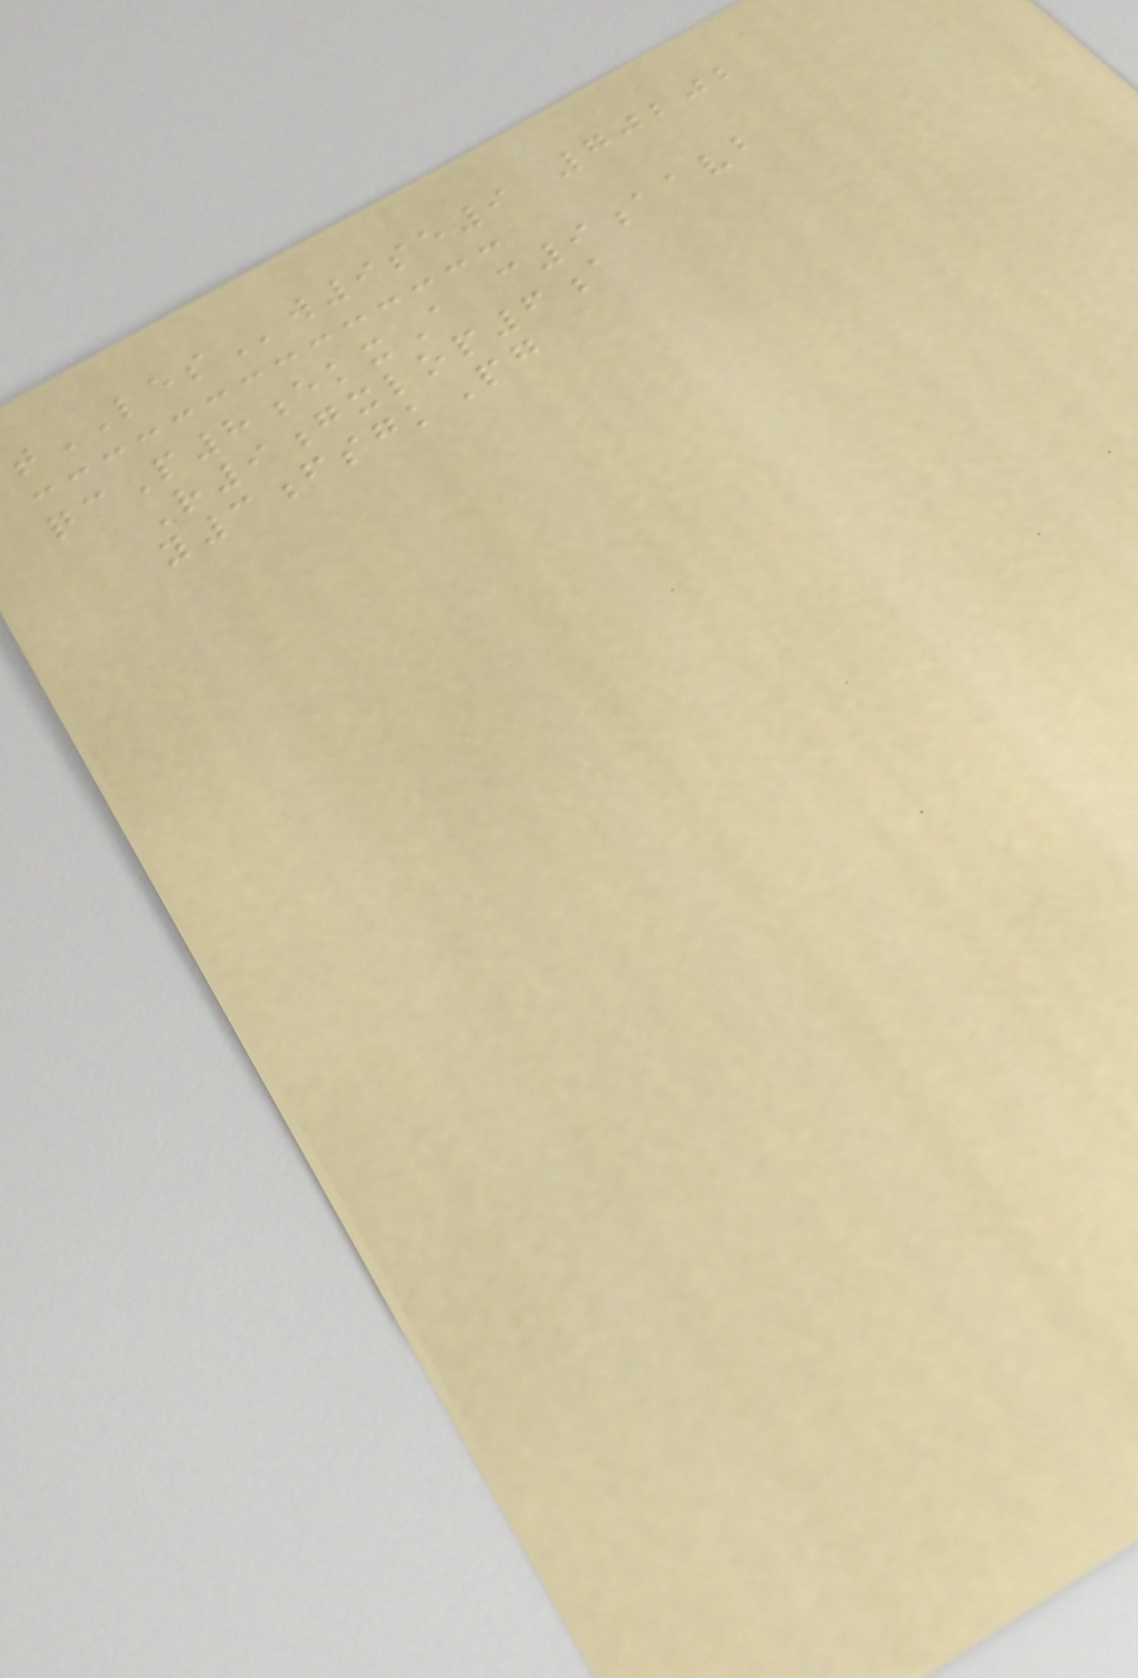tLESw9se9 70202
qcP8ekxA c9aavb
R9gxlop6a
y3fsgkPg
